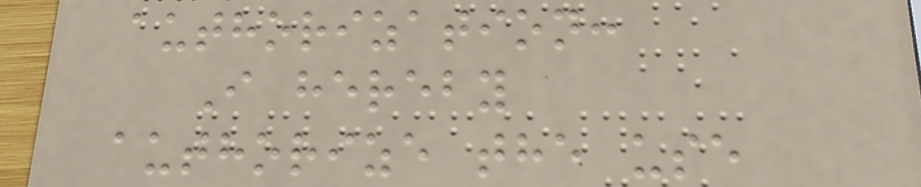authorization:
I hereby
authorize the use
